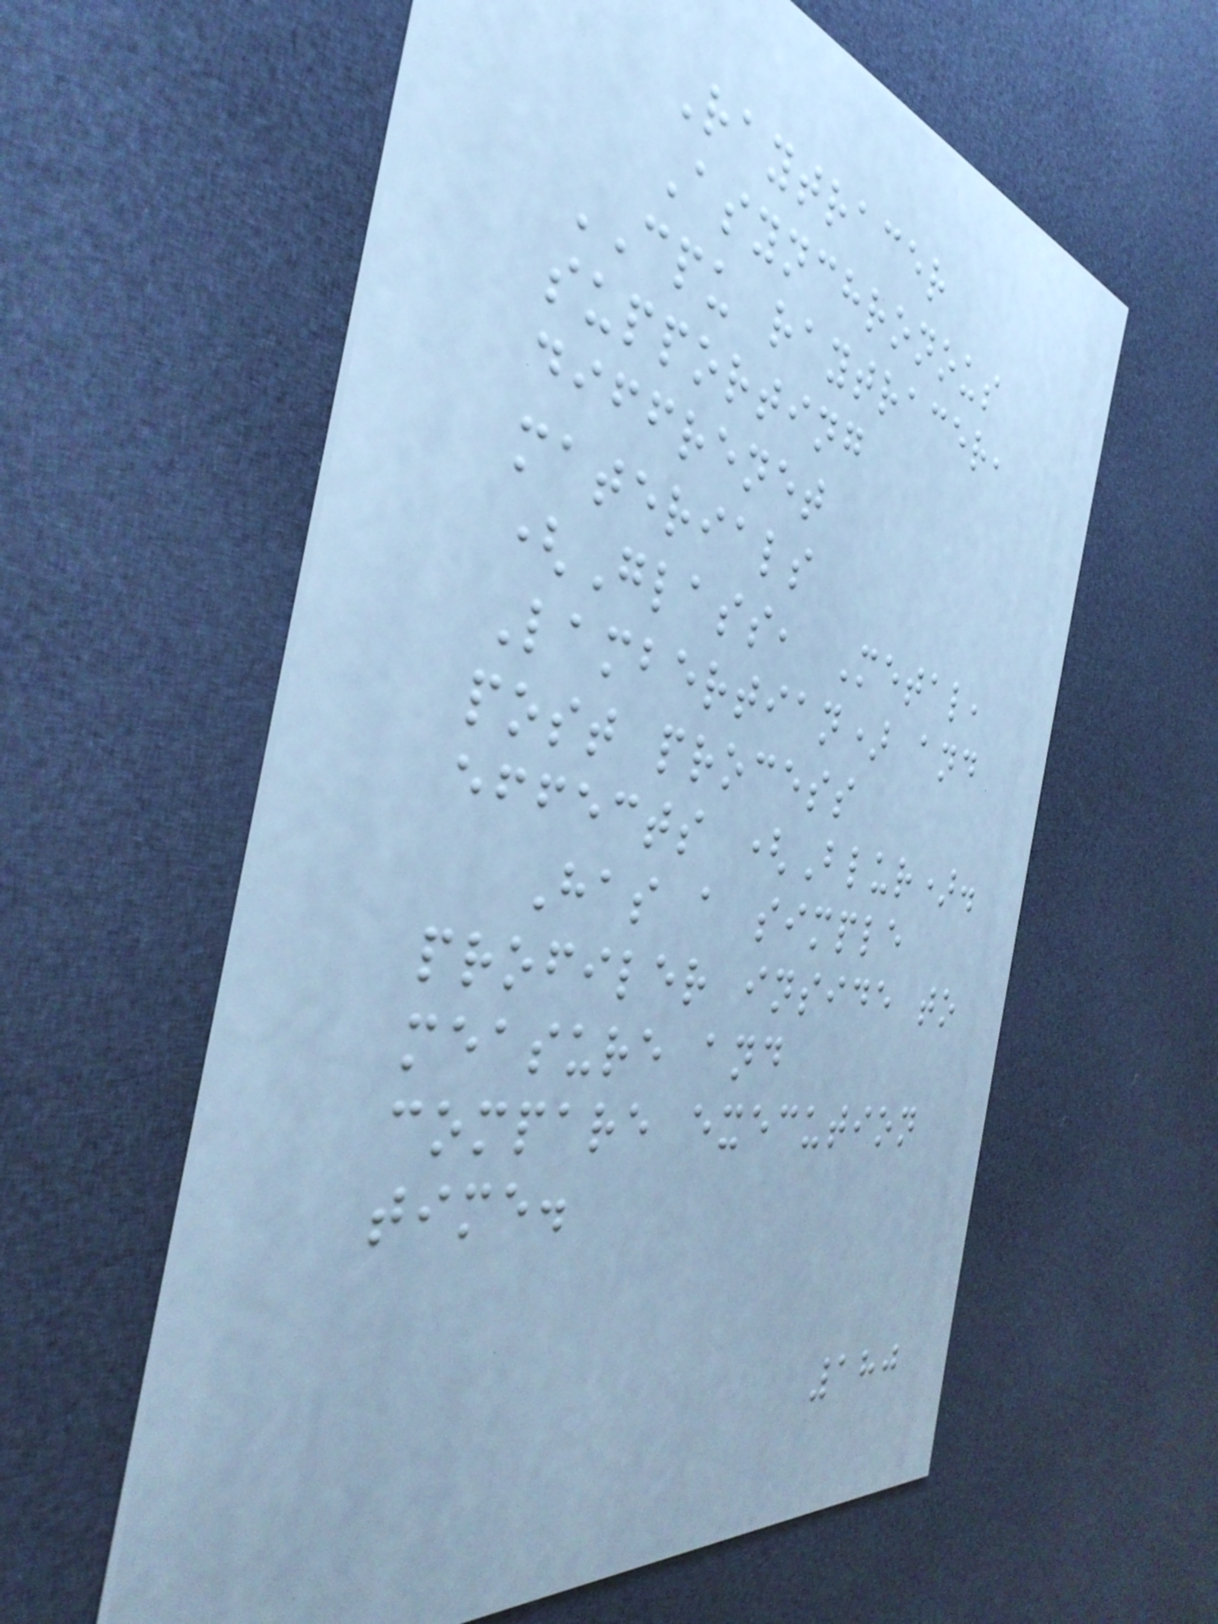Raytracer
Asynchronous
CPU raytracer,
supporting
diffrenet
materials
(Glass, Metal,
Lambertian) and
post process
effects (Blur).
Has a simple
profiler inside to
measure and
compare execution
time.
180
